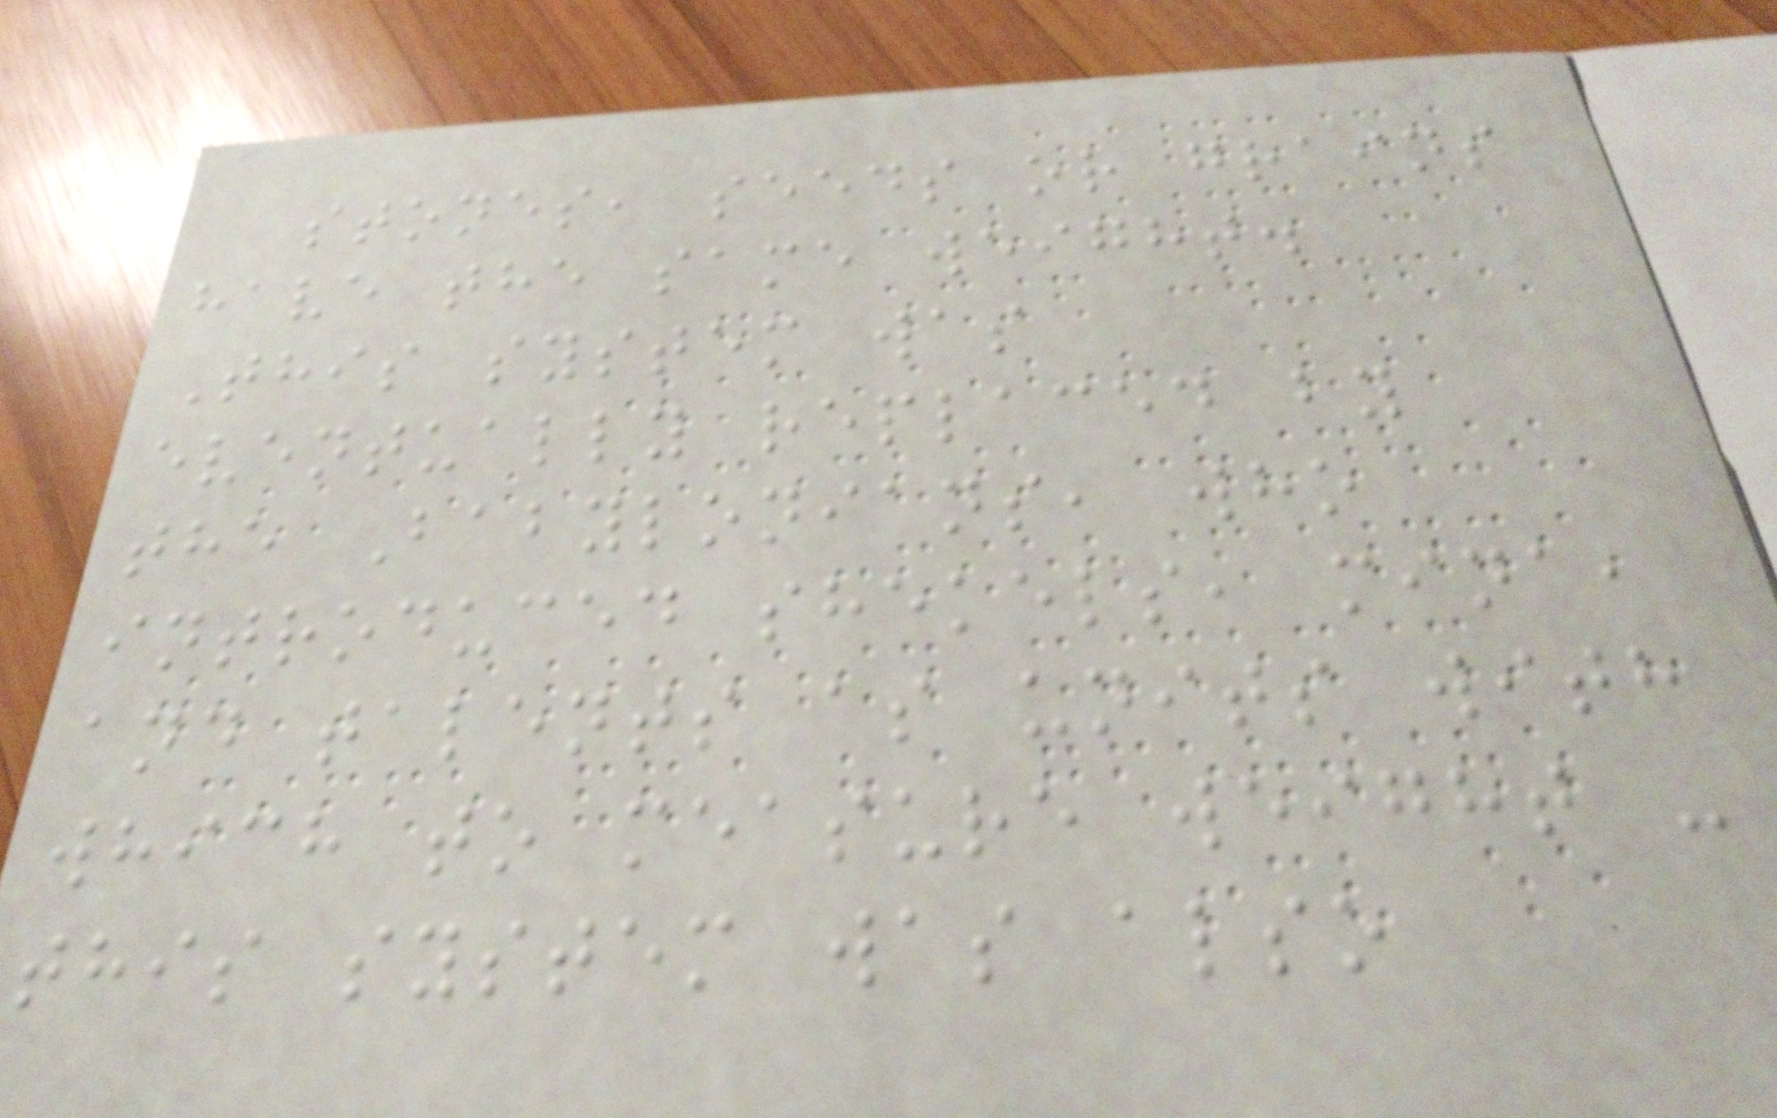stones, seeds or grains
have the same weight.
This system was
eventually replaced by
the Babylonians, who
introduced shekels, mina,
and talents as units with
which to measure weight -
this system was also
